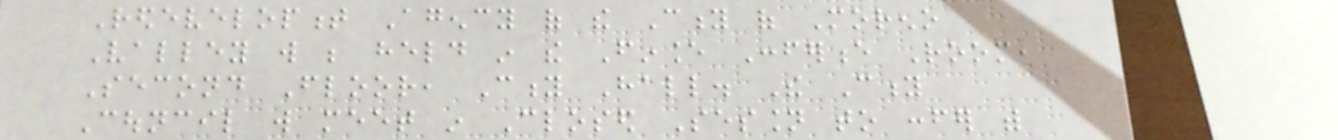Redevelopment Agency of the City of Moreno
Valley will be held in the Finance Conference Room,
Second Floor, City Hall. The City
Council will meet in Closed Session to confer with
